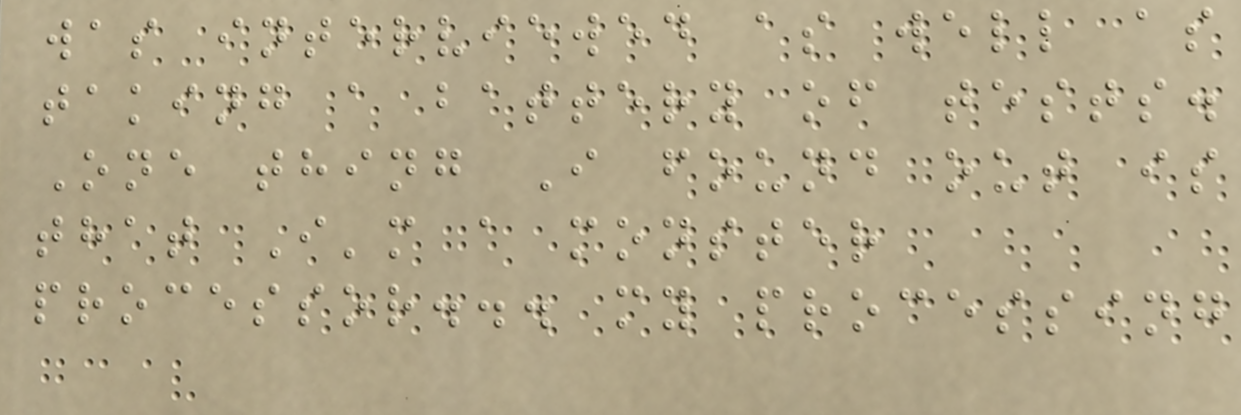was interviewed as well as
taking a battery of tests.
One thing I found out is
that I'm a monster
processor... my processing
